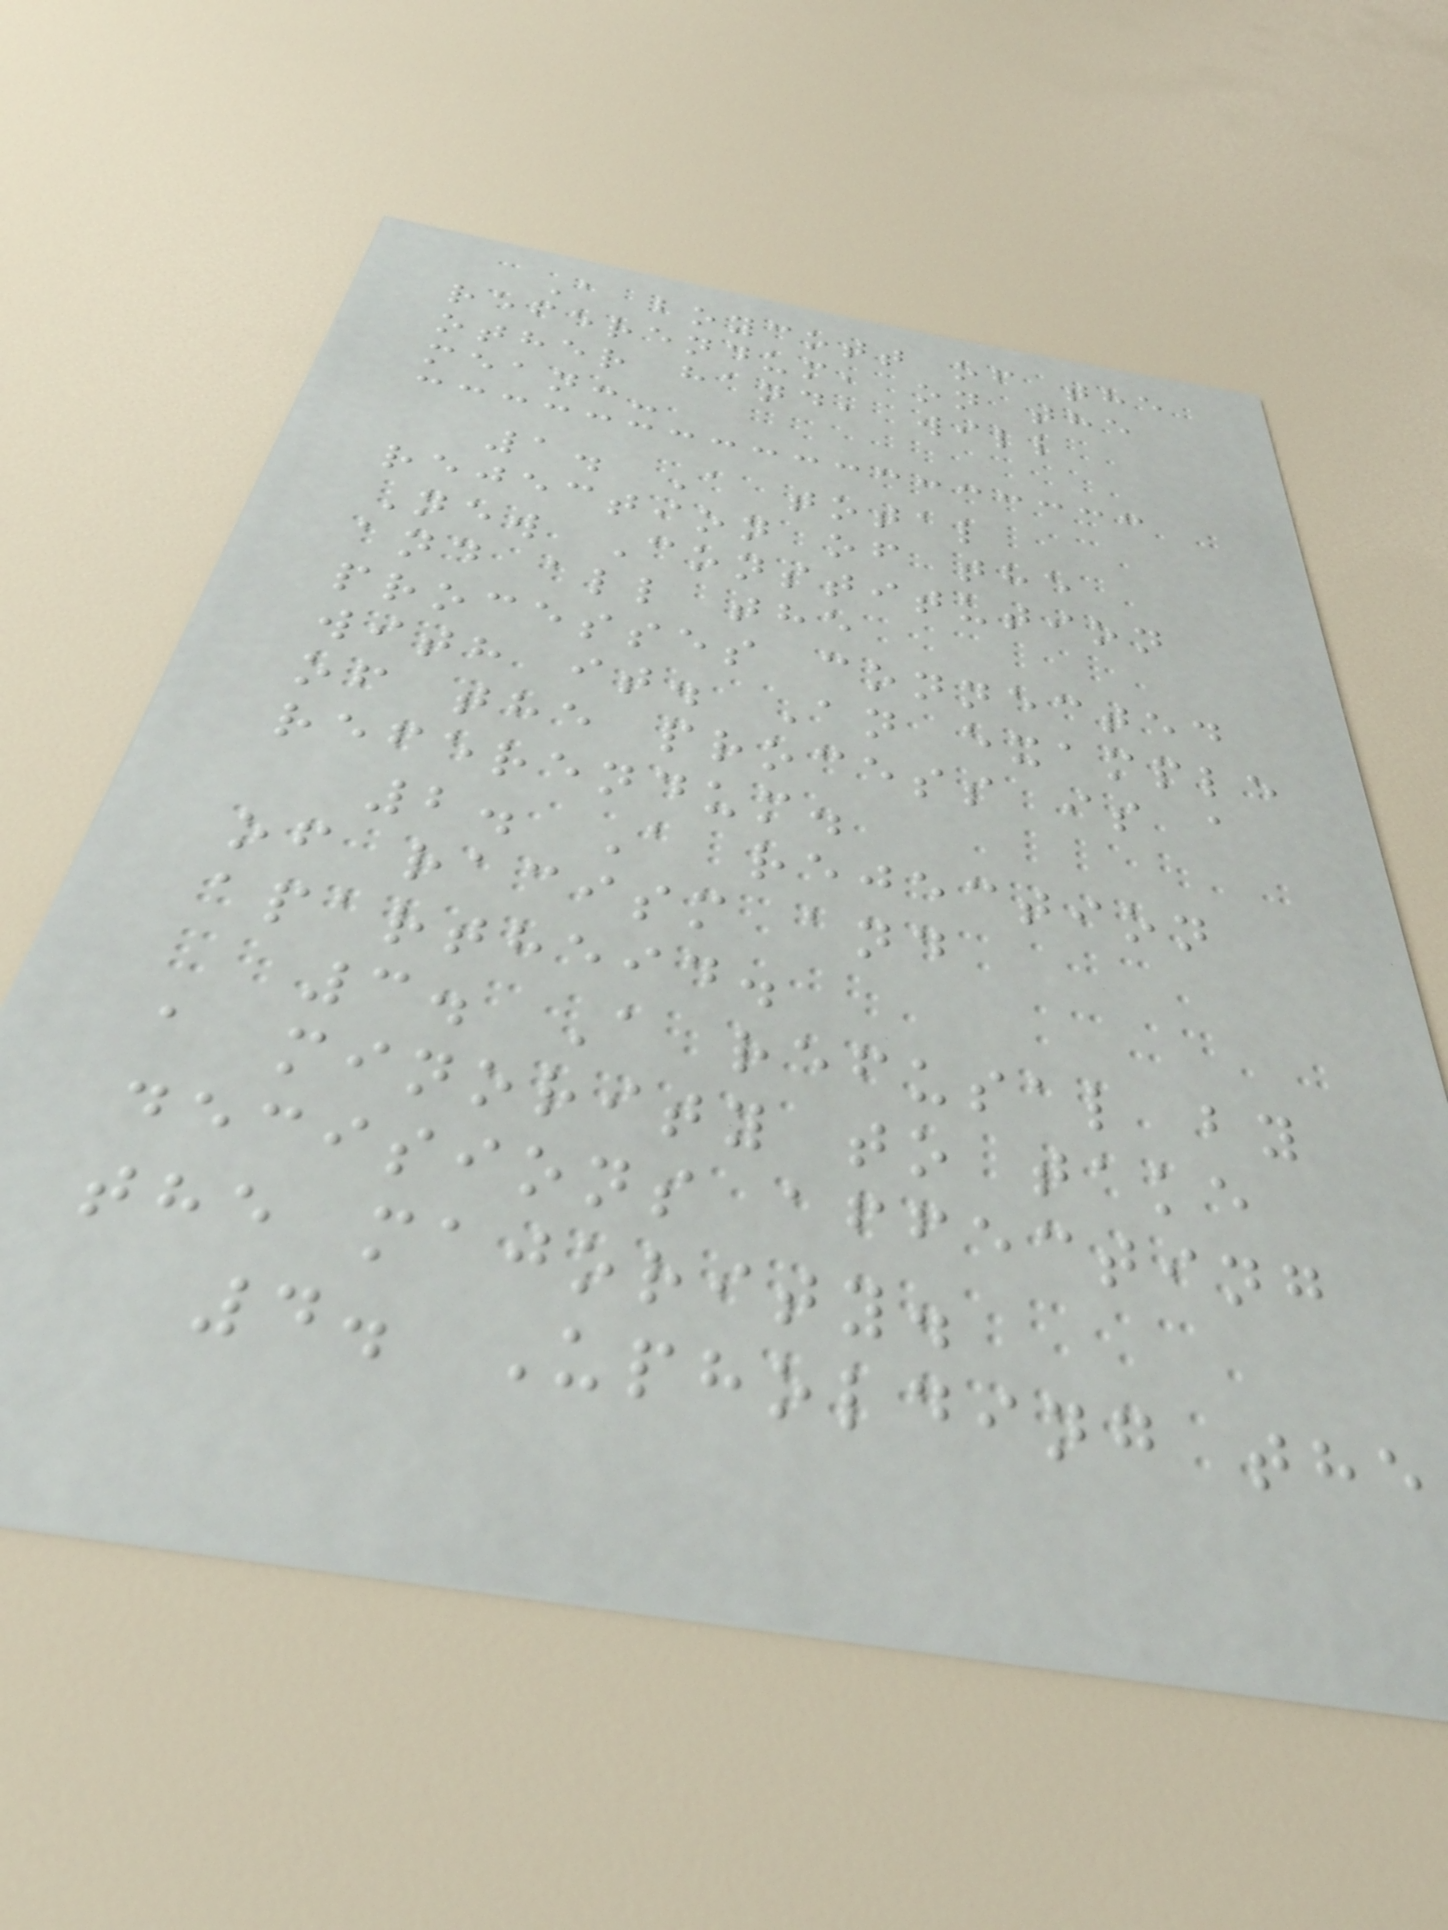A boycott of the
referendum, on the
other hand, will
mean:-
1. A total
rejection of the
New Constitution
and all the
processes connected
with it. An example
of the process is a
referendum.
2. A rejection
of racism and
apartheid.
3. A refusal by
a minority to take
decisions affecting
the majority.
4. Upholding the
